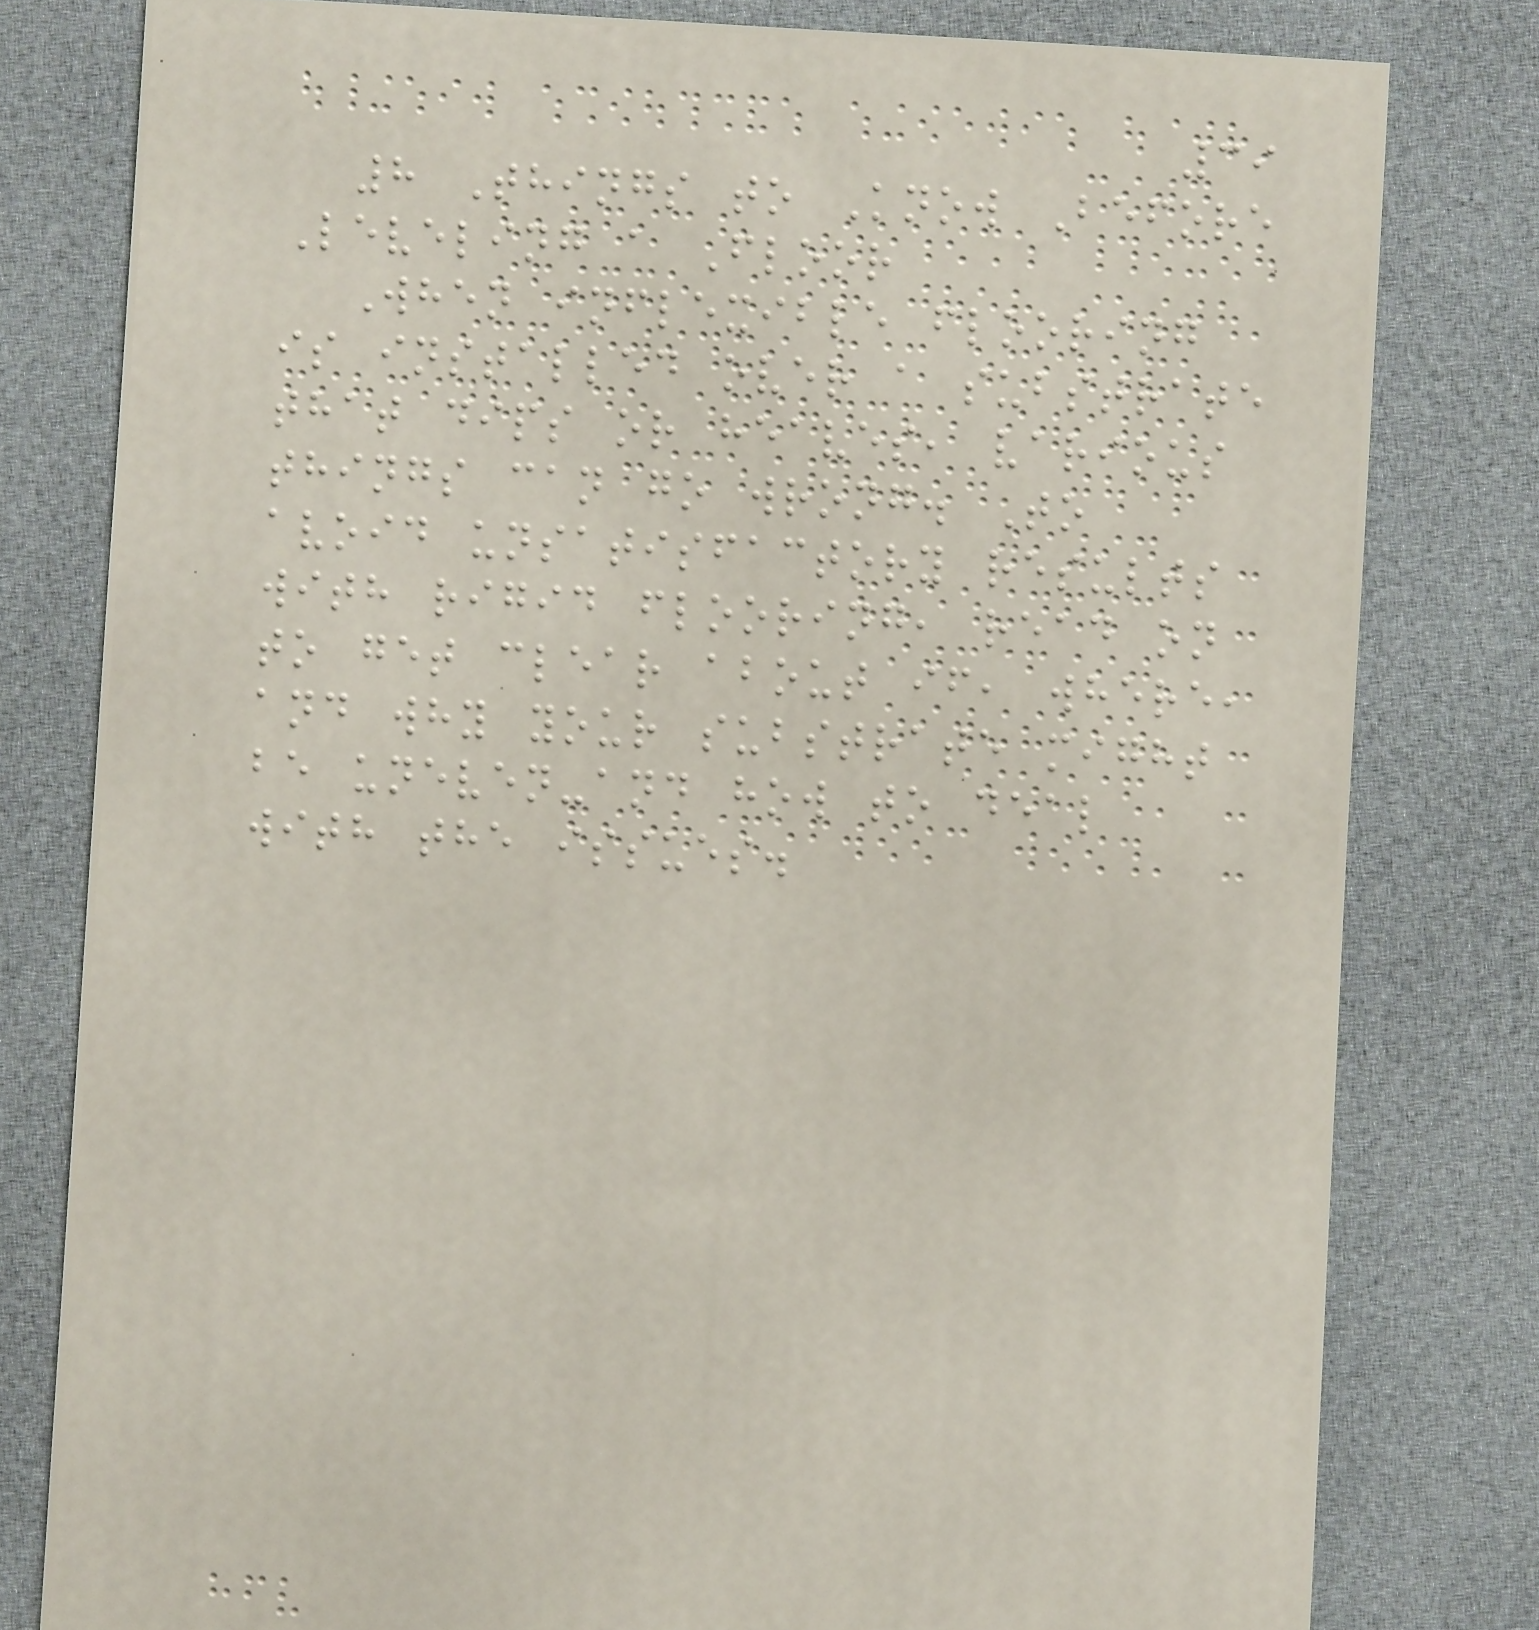39
8 Things to Know Before
Leveling a Floor
When inflexible flooring
is installed over a substrate
that dips or heaves, various
things can go wrong. To
avoid unsatisfactory results
with rigid flooring, read on
to get clear about if, where,
and why your substrate might
be uneven-and how to deal
with the issues.
